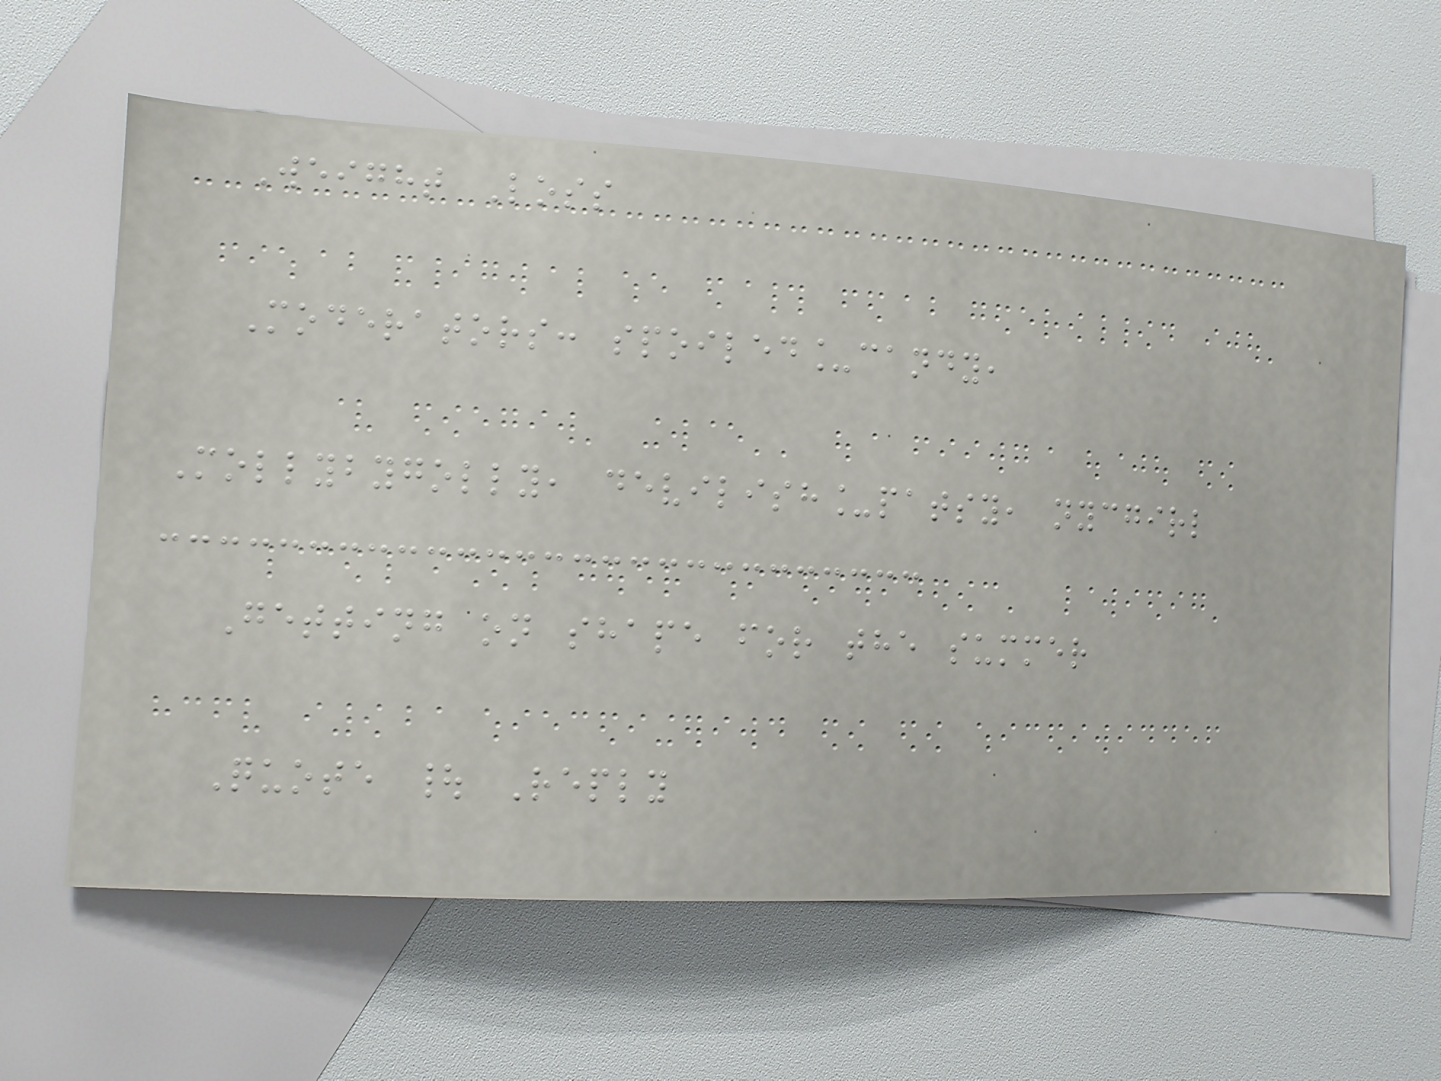Weight Loss
Moderators: spoiled_candy,
Mollybygolly, devilish_patsy, nycgirl
Getting on shape for the summer
Quote | Reply
